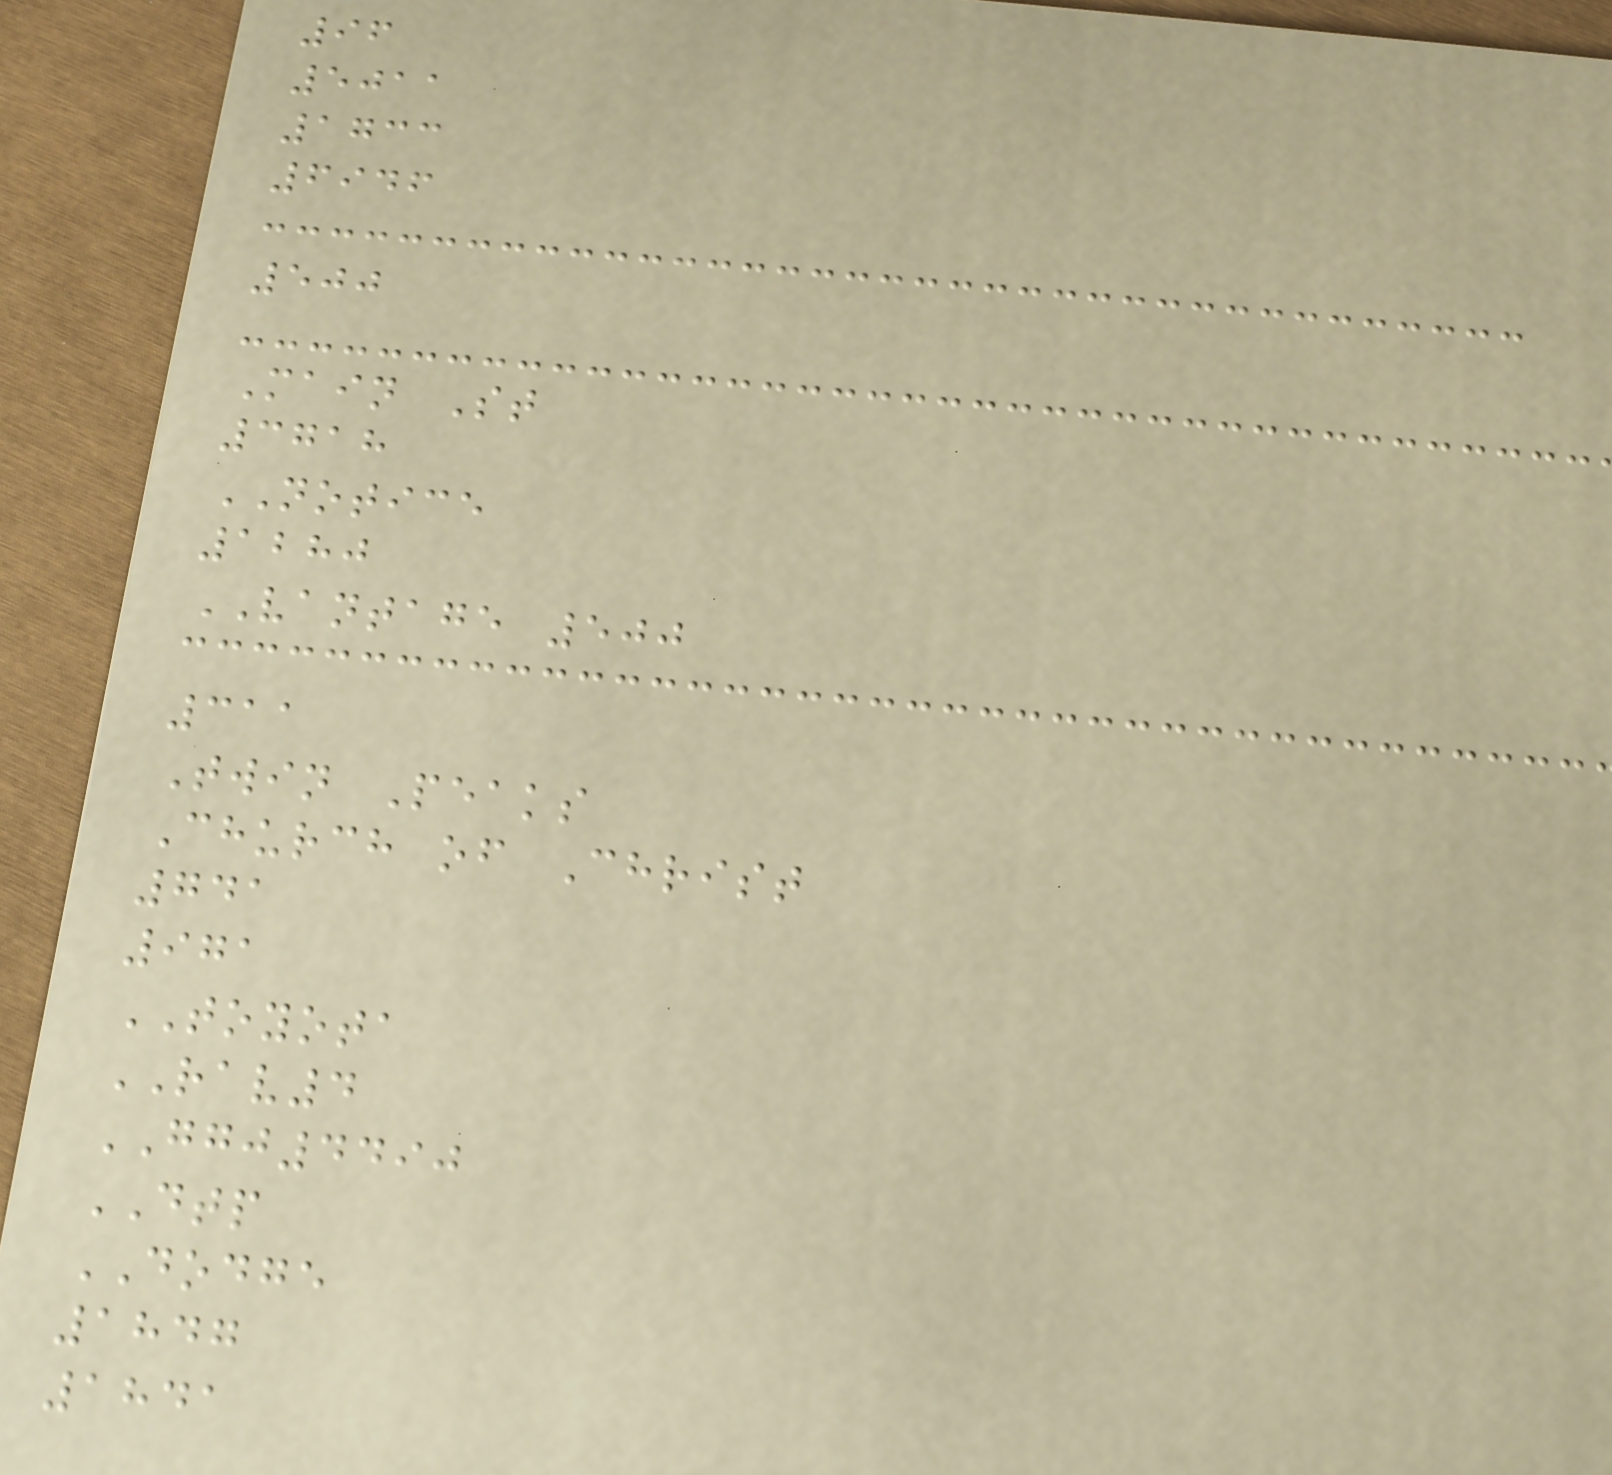96
5011
1733
6946
500
Main St
3718
NOTICE
1280
VANTAGE 500
311
Twin Peaks
Church of Christ
741
971
TOYOTA
RAV4
GGJ4490
DTP
DODGE
1847
1841
